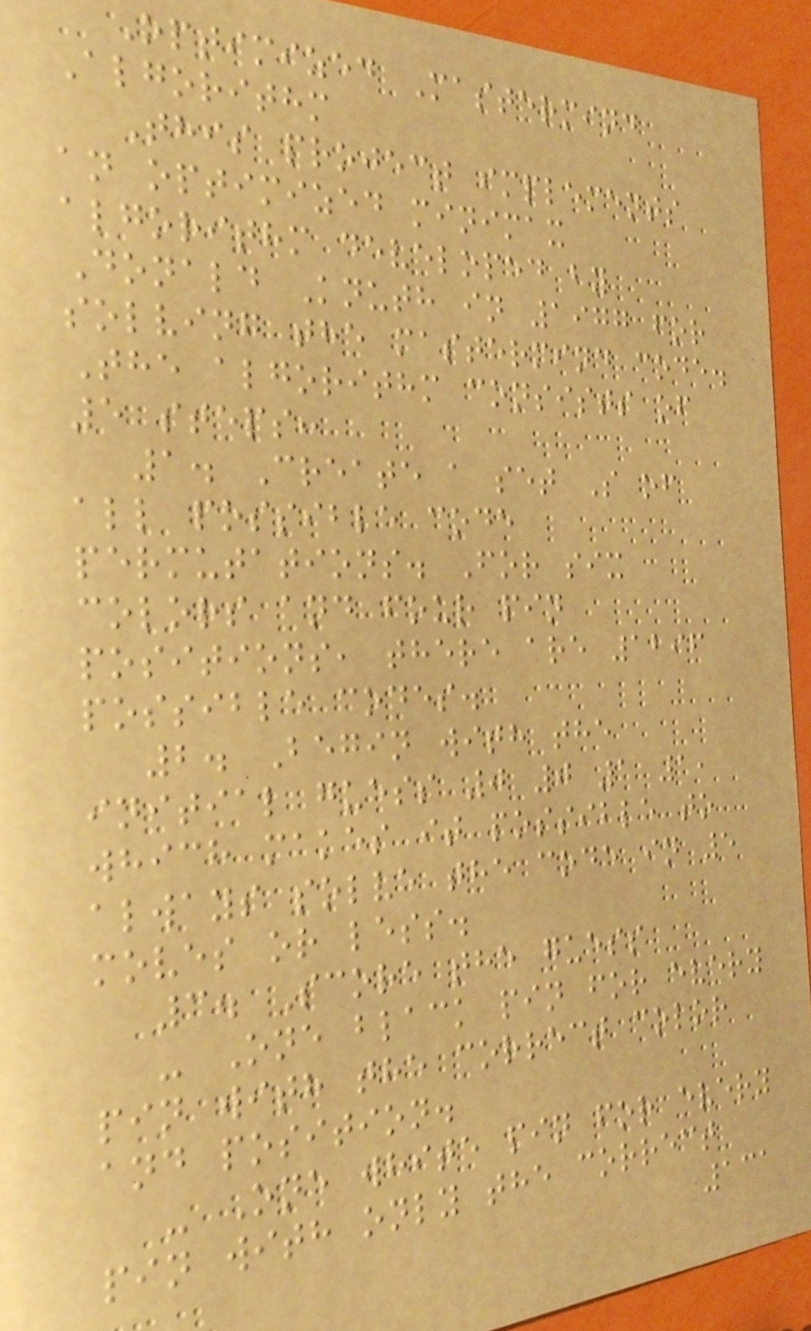Optimized Mastermind
Algorithm
This project implements
an optimized minimax
algorithm developed by
Donald Knuth in 1977 for
solving the mastermind code.
The algorithm consists of
5 steps:
1. Create a set S of
all possible code
permutations. For six
colors and four pin
positions, there are 1296
possible codes.
2. Begin with the
initial guess 0 0 1 1,
which makes it possible to
always solve the code in 5
moves or less.
3. Score the guess
- One black pin for every
pin with the correct color
and position.
- One white pin for every
pin with only the correct
131
